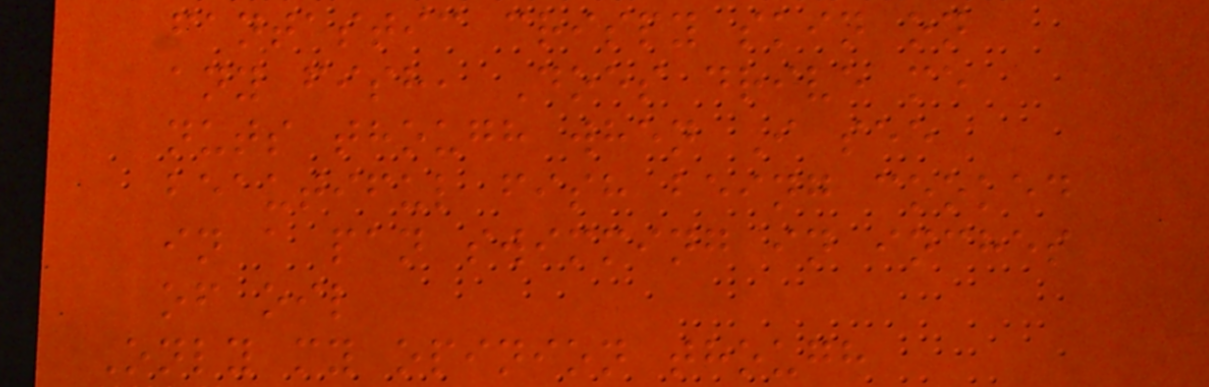fantastic crispy skin on
any fish, Does drive me
nuts though when I see
beautiful fish being cooked
in a pan swimming in inches
of oil
Only my opinion though
